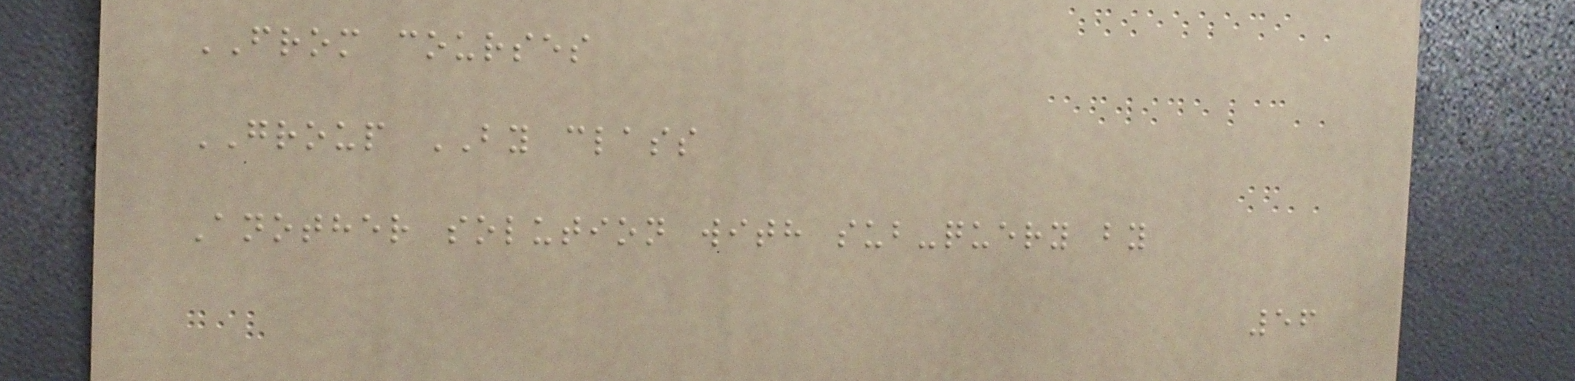FROM courses
GROUP BY class
Another solution with sub-query by
56
